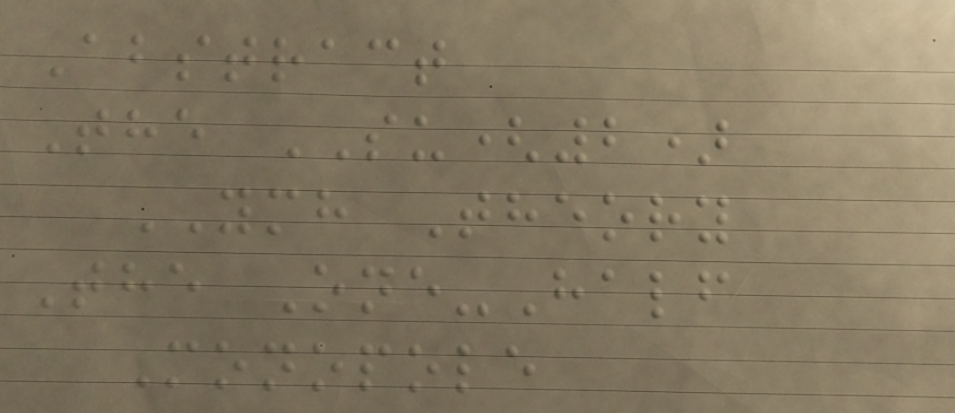Abstract
The SU(2)
YMH Theory
The One-Half
Monopole
